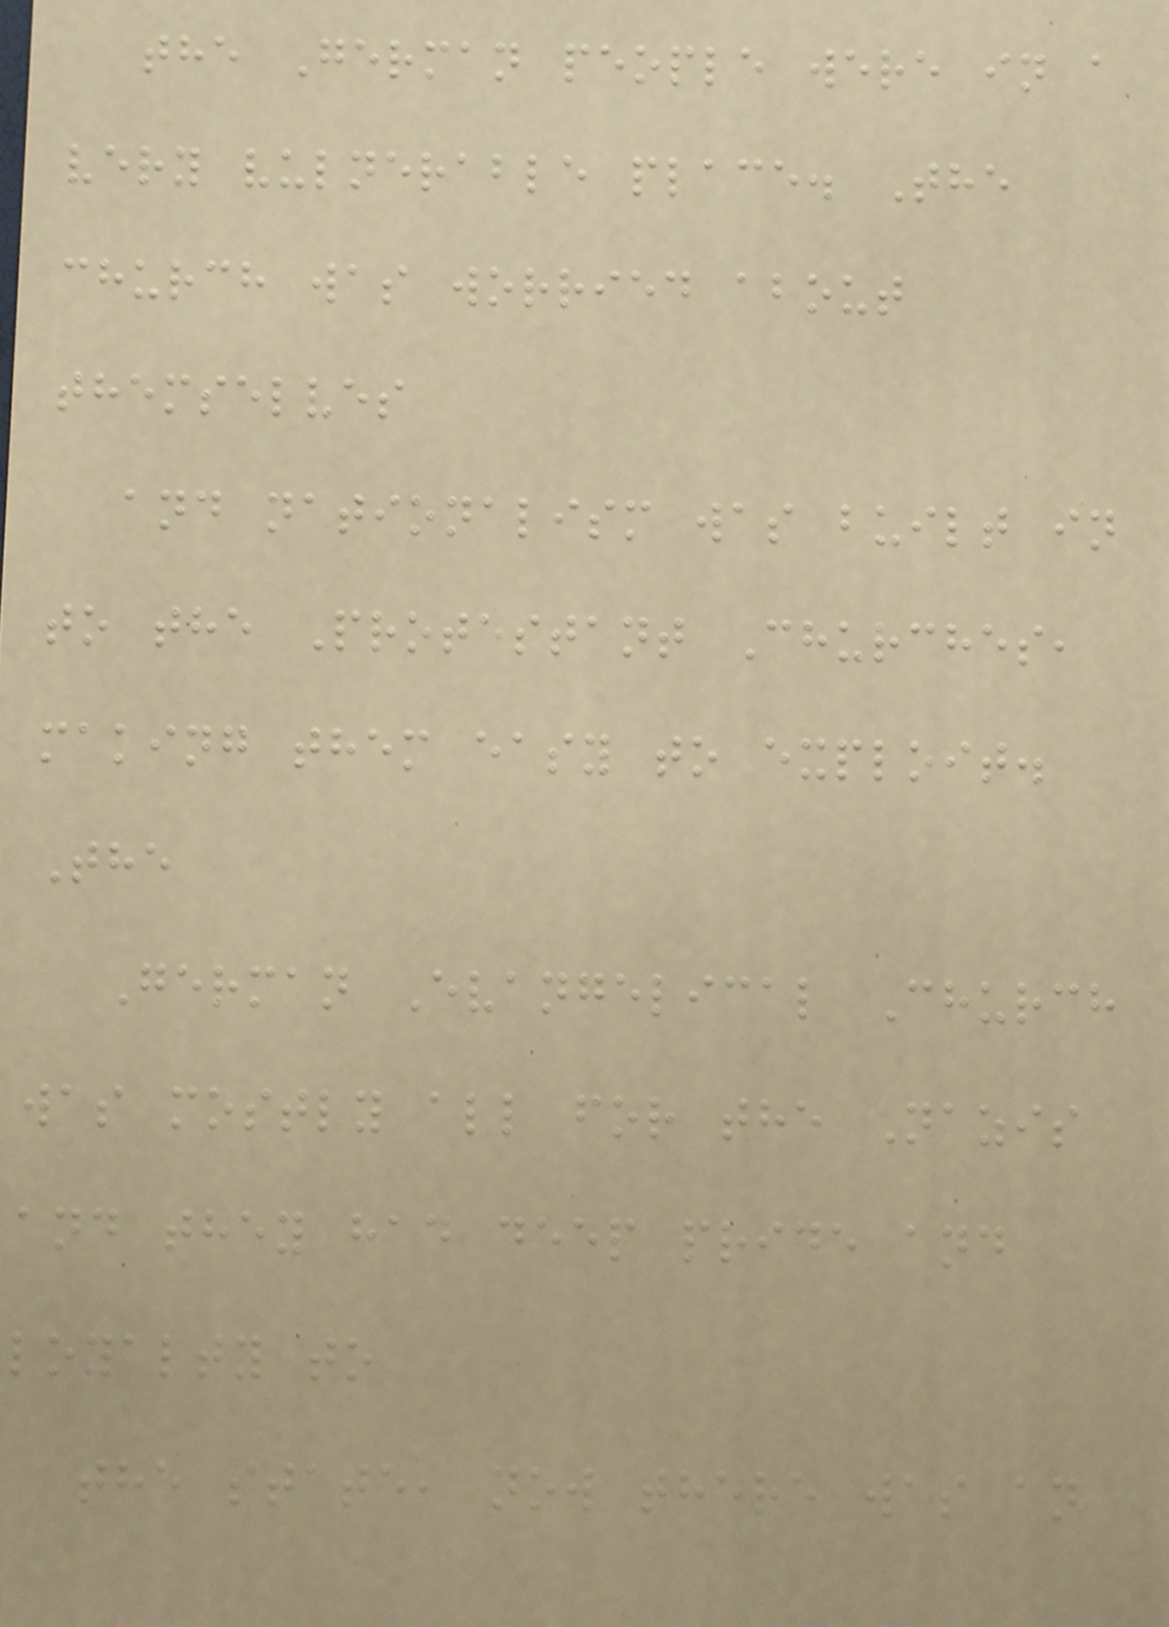the German people were in a
very vulnerable place. The
church was worried about
themselves
and nationalism was built in
to the Protestant Churches,
making them easy to exploit.
The
German Evangelical Church
was mostly all for the Nazis
and they had deep pride and
loyalty to
the state, now there was an
